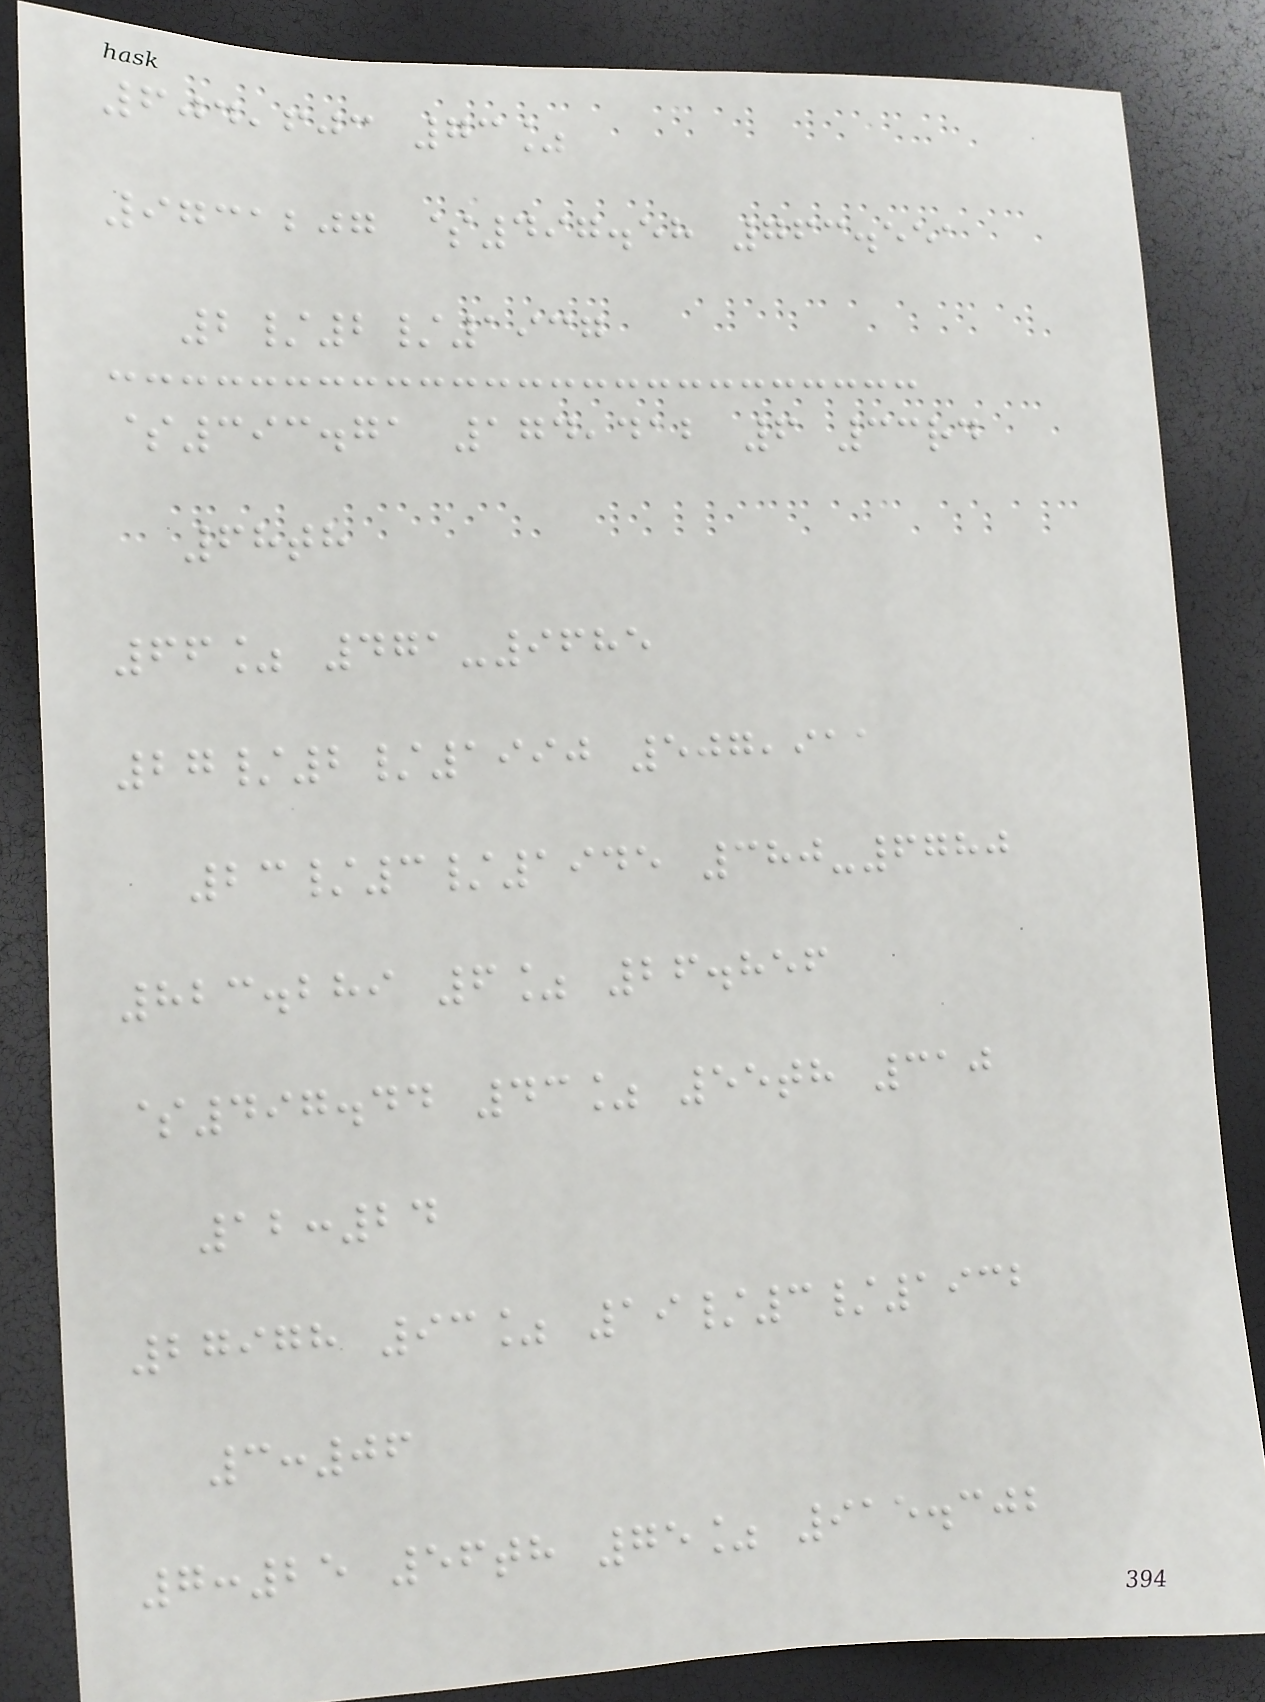604,603 73%
9731207 $497.58 763.551
2/2/1937
$393.71 174,412 6 33rd
68th
66% 471-9685
27/2/1990 507,911
23/3/1945 380-6780
823.289 6% 26.856
$497.44 43% 55th 310
12:24
27978 93% 19/3/1932
3:06
7:25 56th 75% 915.302
